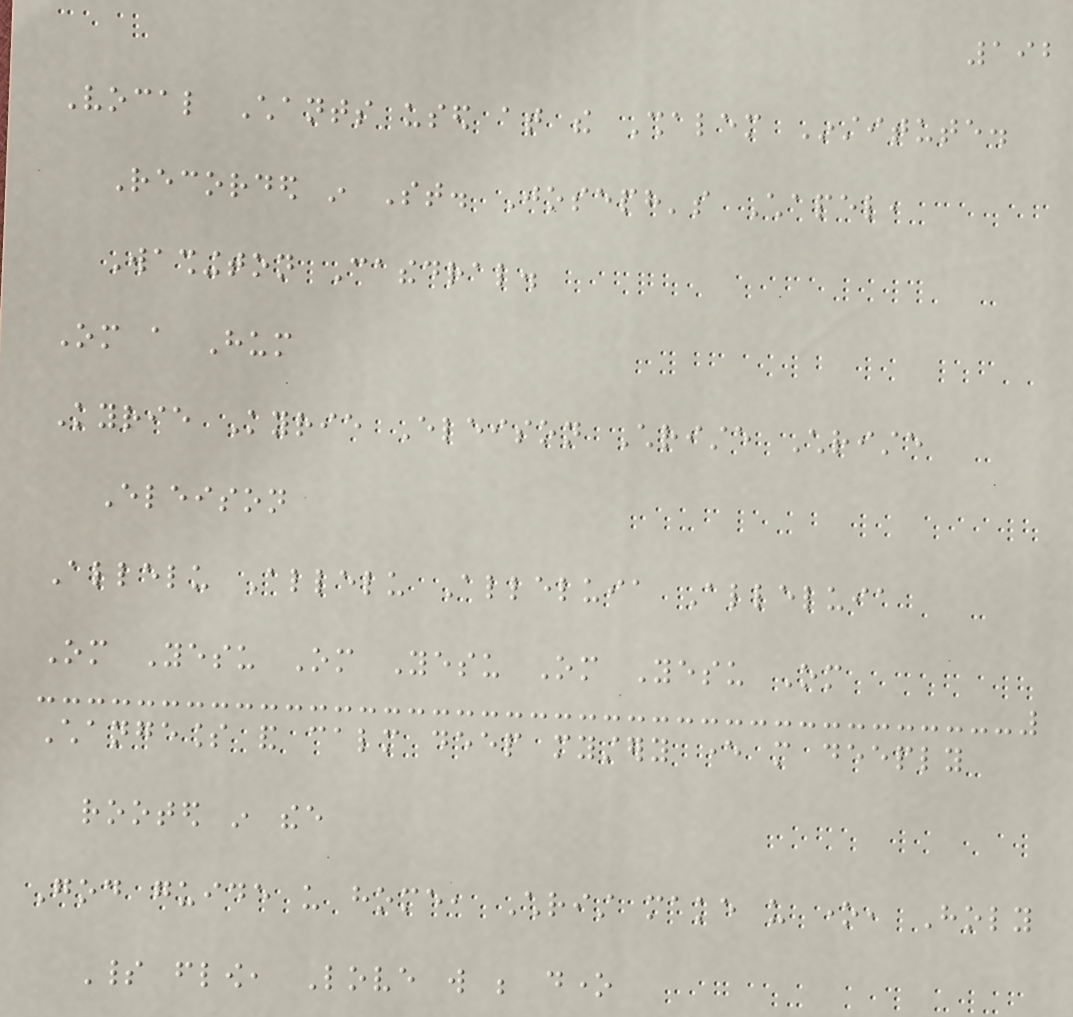192
Vocal Chants used at the Shalem Institute.
Recorded in St. Joseph's Chapel,
Washington Cathedral.
Om a Hum
Kyrie Kyrie Eleison Christe Christe
Eleison
Allelu Allelu Alleluia Alleluia
Om Yesu Om Yesu Om Yesu Om
Changeless and calm deep mystery ever more deeply
rooted in thee
God guide us home, Christ make us one, Holy
Spirit flow, Love will be done
